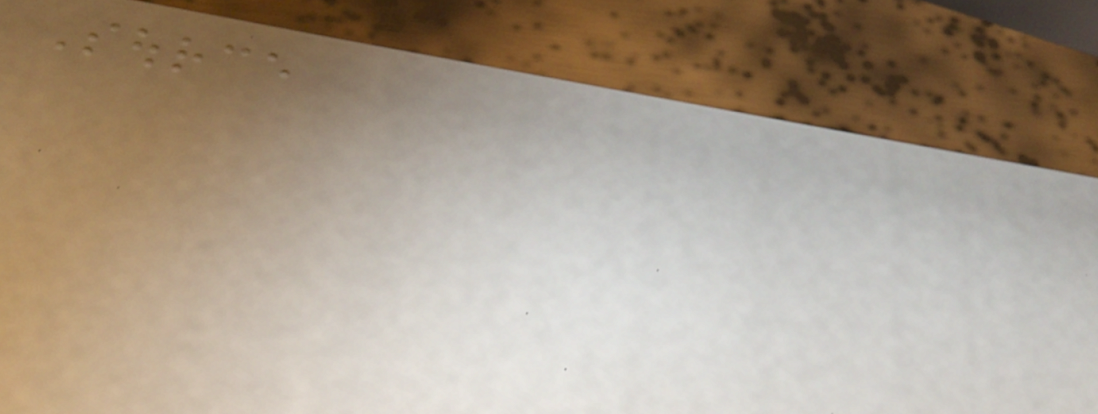Source
